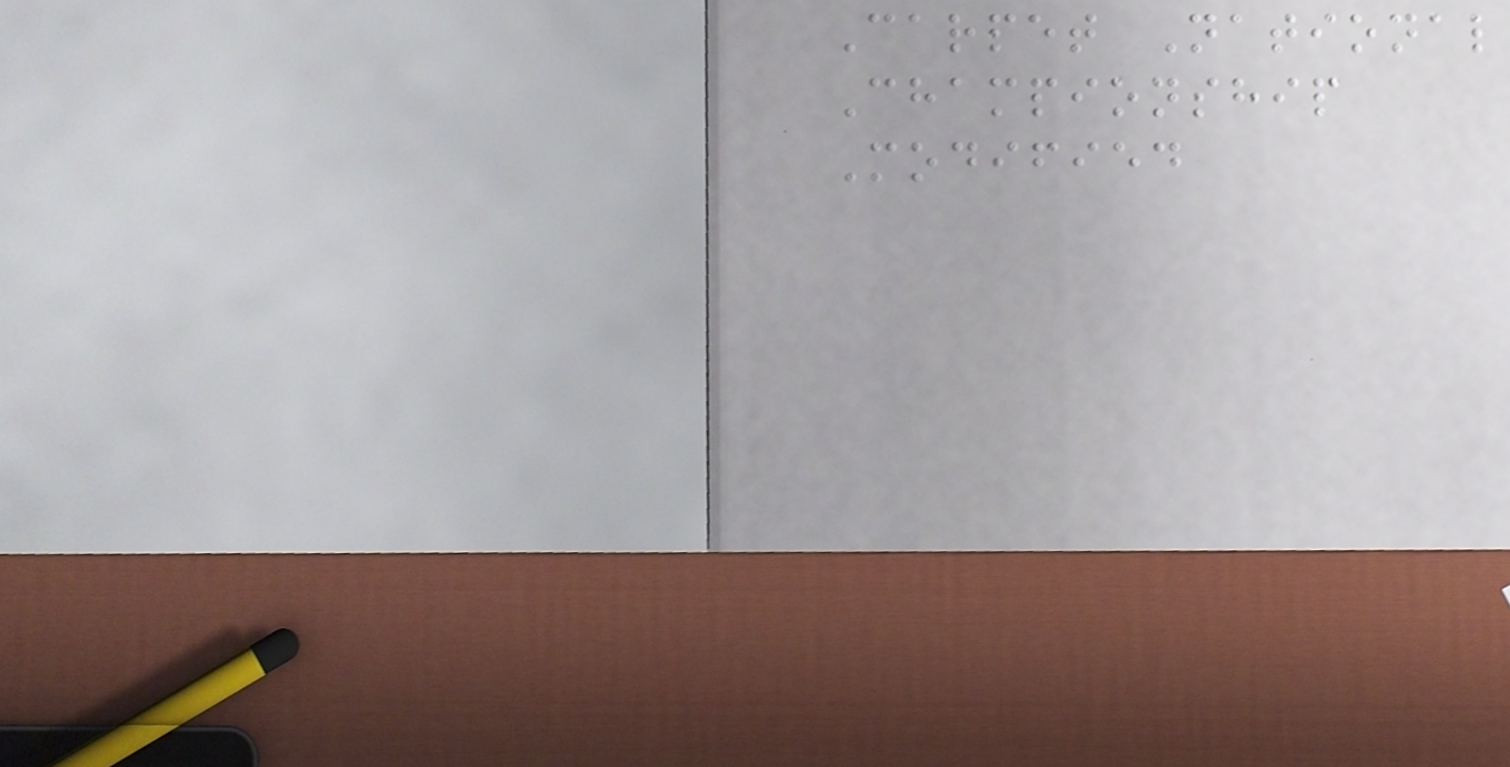Carpet National
Championship
Modified
